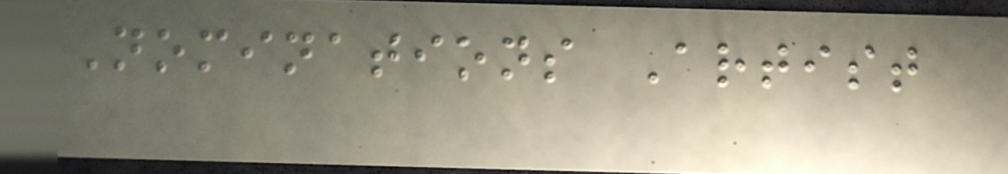Nominations Artist
